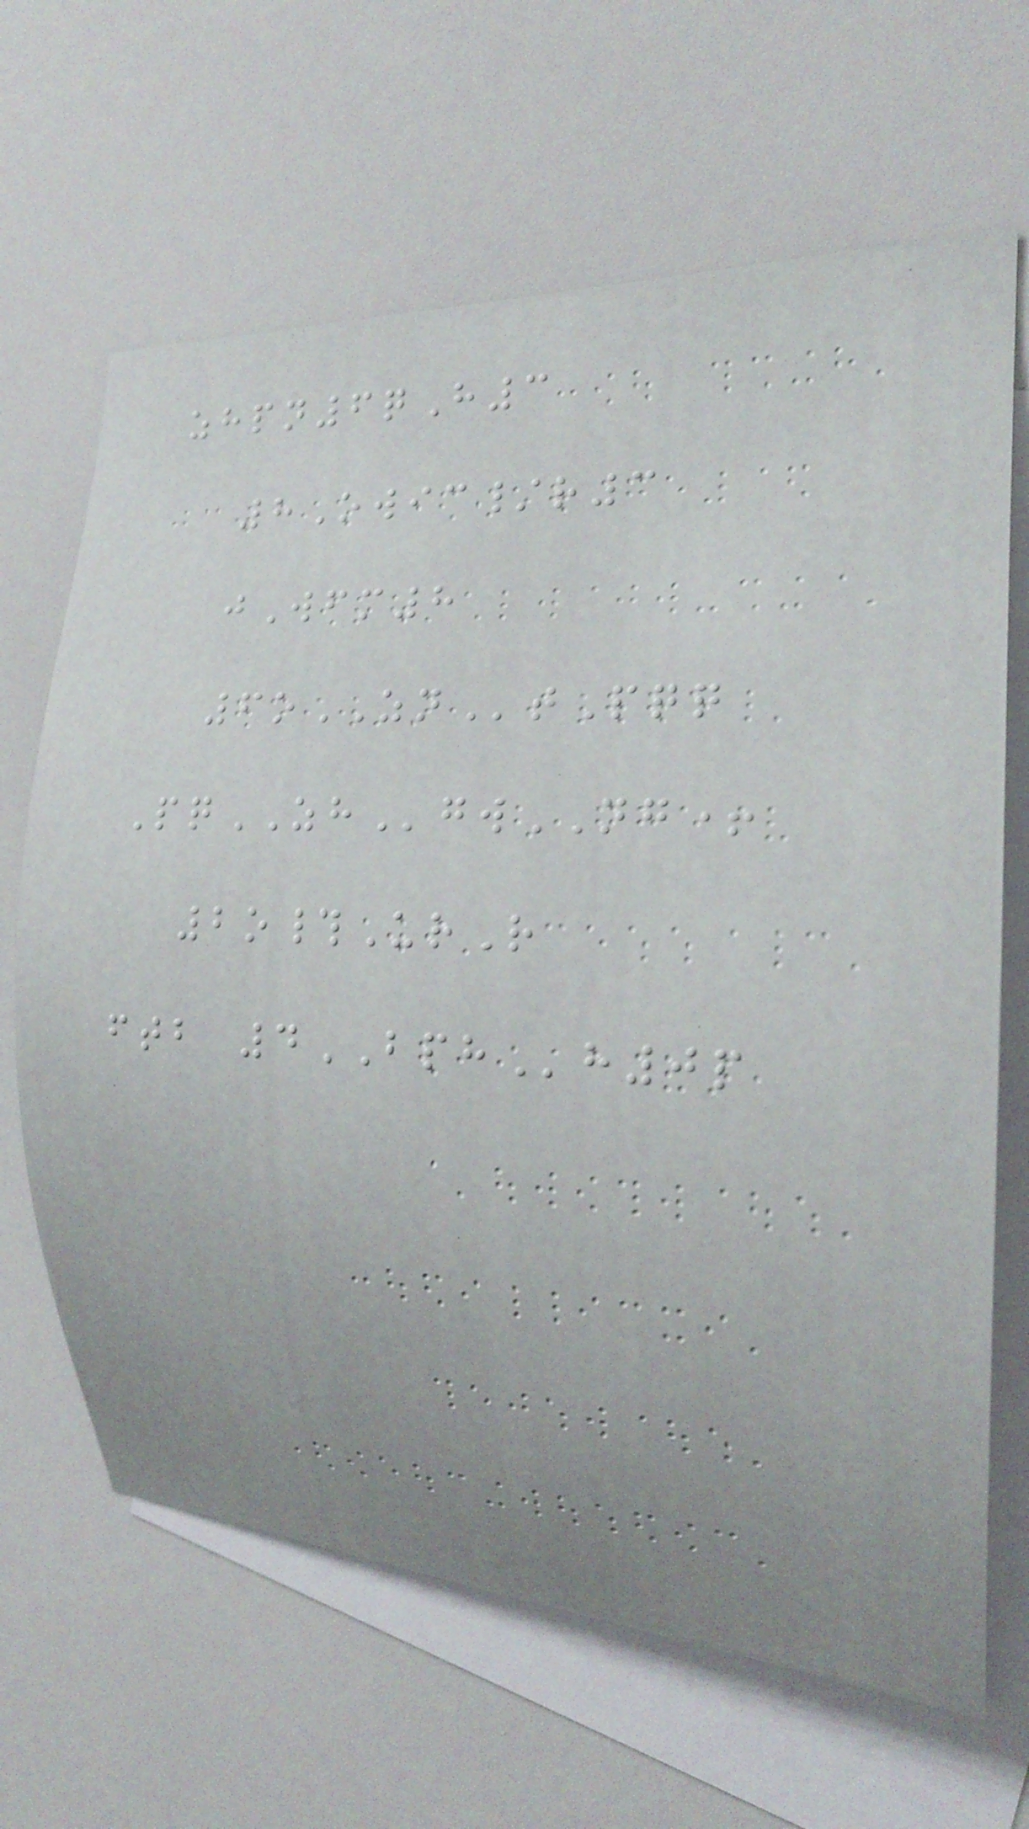zhpn6qH3
8Owic/r3
jWfm8
6oZNtPqq
PqZHgwNG+
2o#UrR
ftb 4BPHh0p
